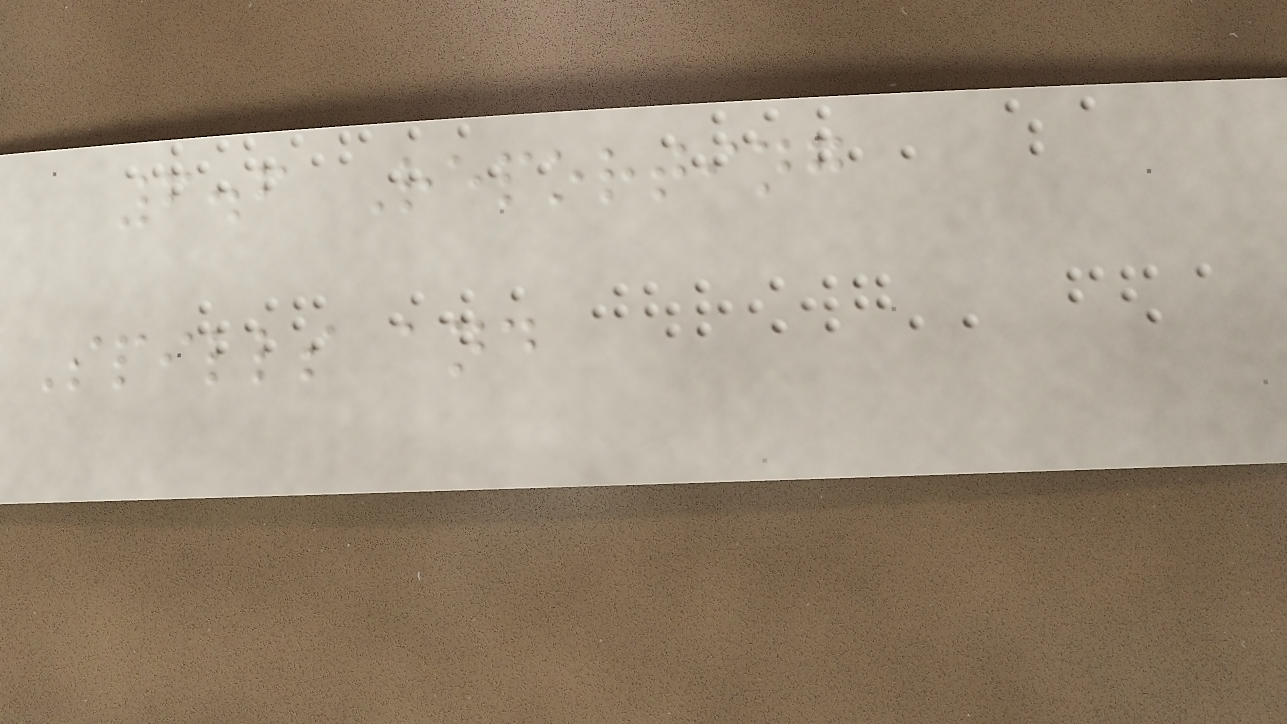6.6 Reporting
Spills and
